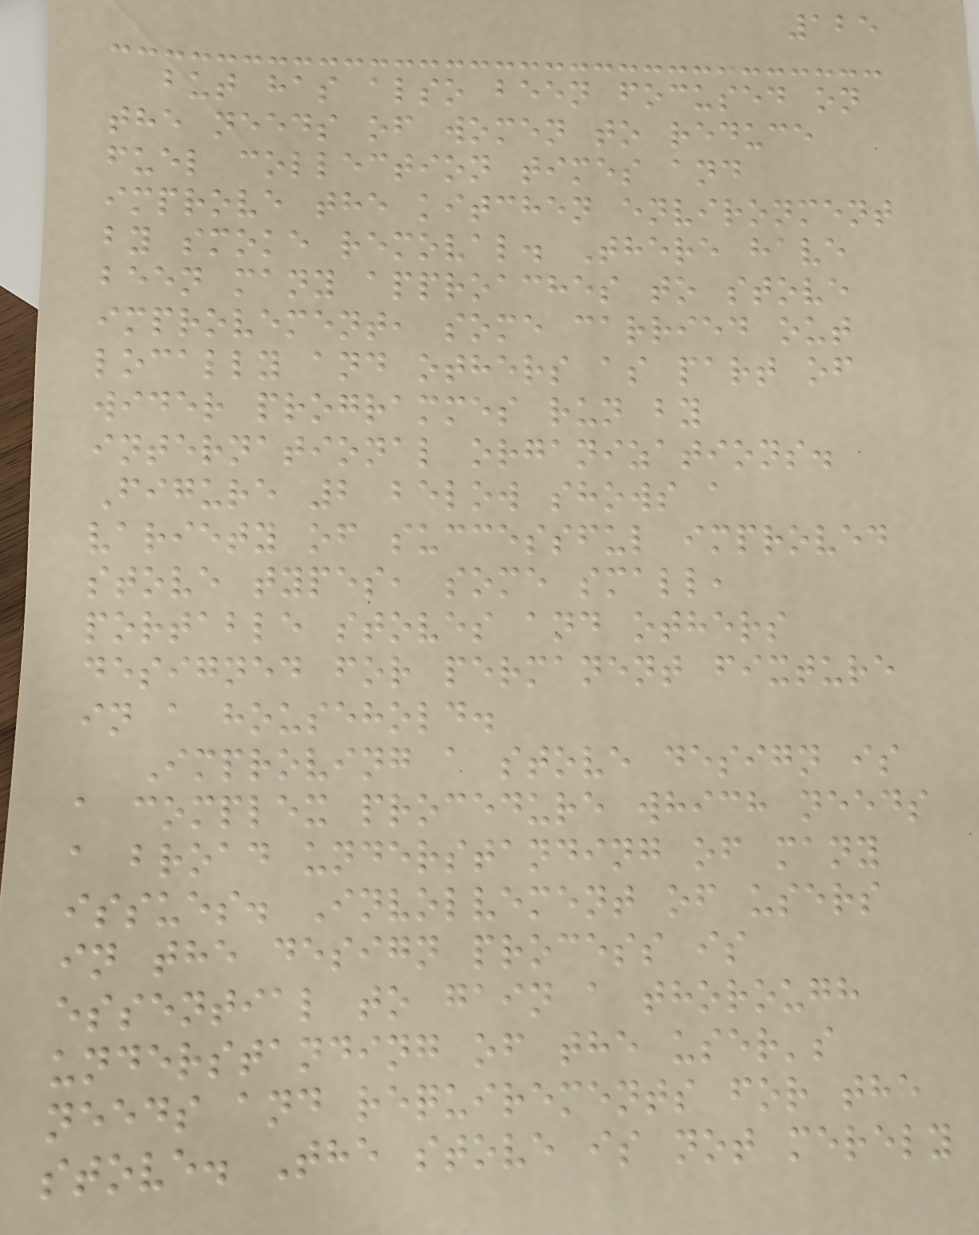125
but has also been focused on
the needs of women to reduce
fuel collection times and
improve the kitchen environment
by smoke removal. There have
been many approaches to stove
improvement, some carried out
locally and others as part of
wider programmes run by
international organizations.
Figure 2 below shows a
variety of successful improved
stove types, some small,
portable stoves and others
designed for permanent fixture
in a household.
Improving a stove design is
a complex procedure which needs
a broad understanding of many
issues. Involvement of users
in the design process is
essential to gain a thorough
understanding of the user's
needs and requirements for the
stove. The stove is not merely
